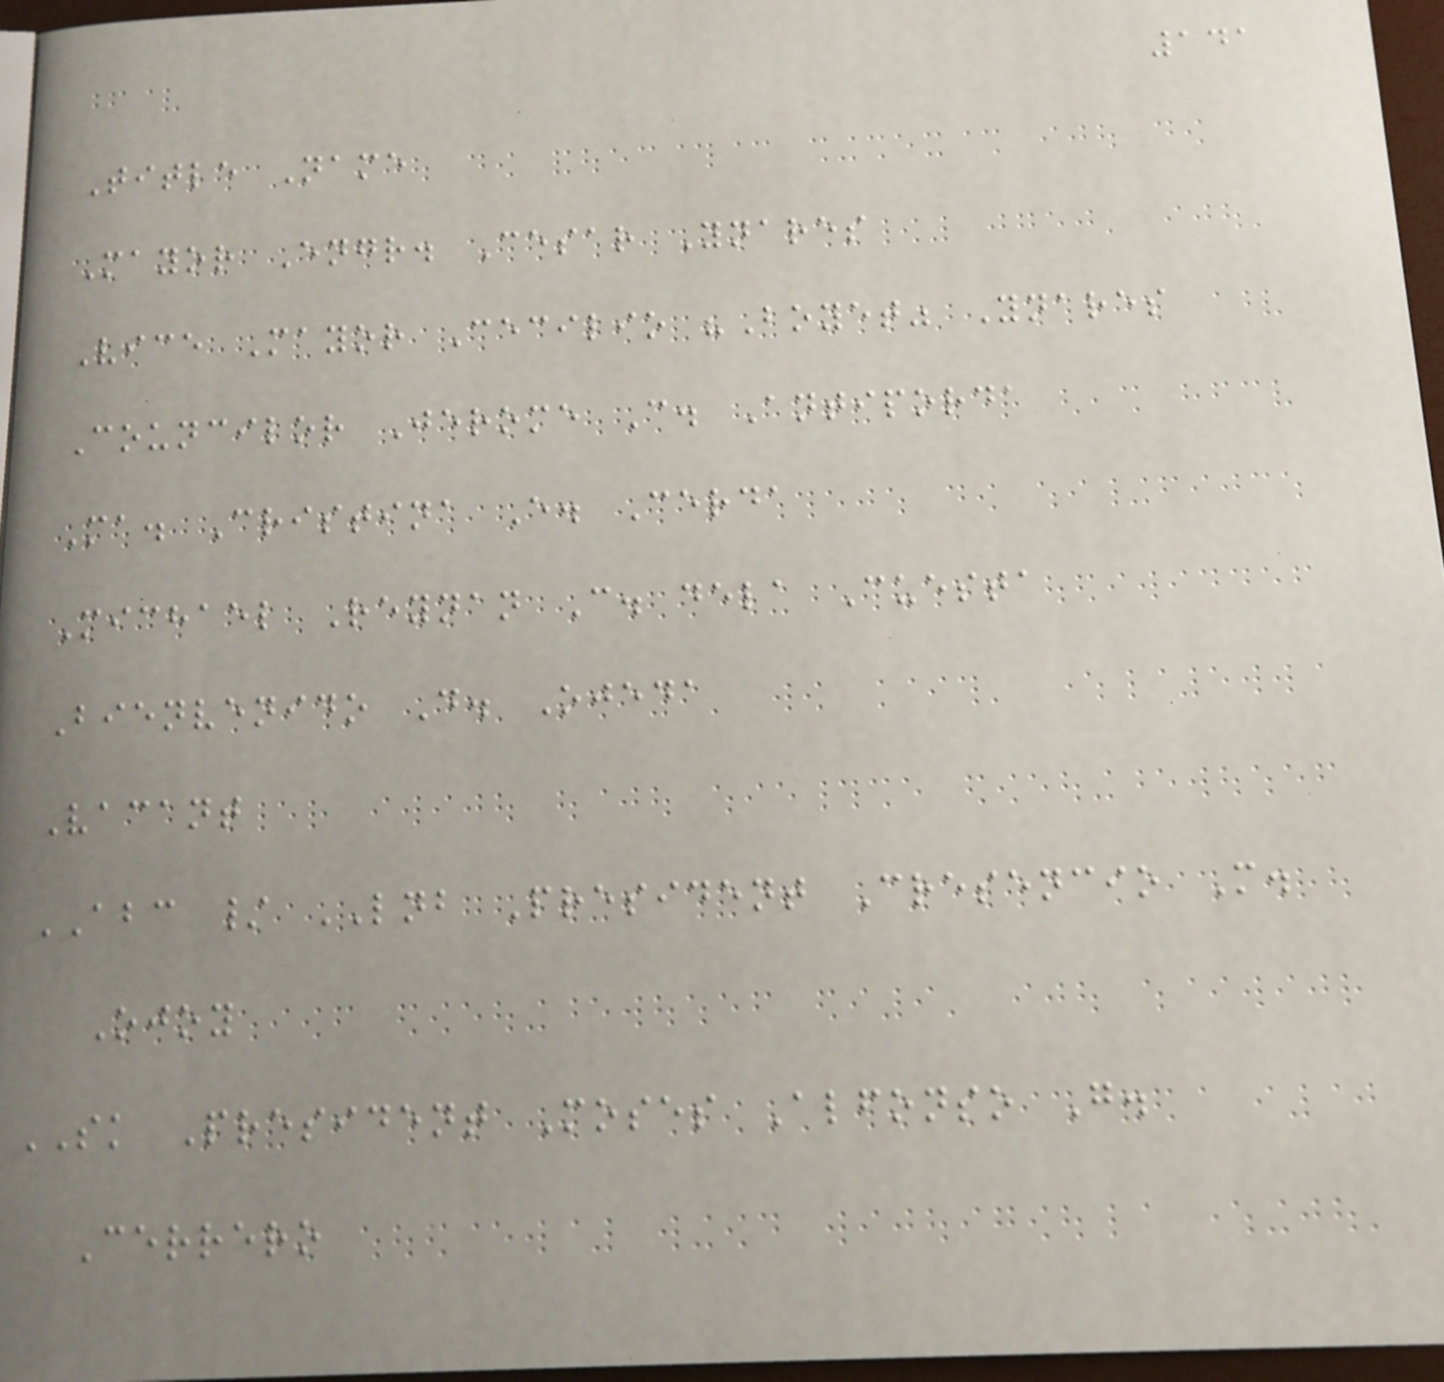141
Title Name
Mayor Engr. Cesar Ynares
Vice Mayor Cecilio "Boyet" Ynares
Councilor Jerome C. Antiporda
Ma. Cristina E. Cerda
Michael Reynan C. dela Cuesta
Bienvenido D. Ojeda
Vacant
ABC / LNB President Cresencio M.
Ojoy
SK President Moses Alfonso G.
Cerrero
